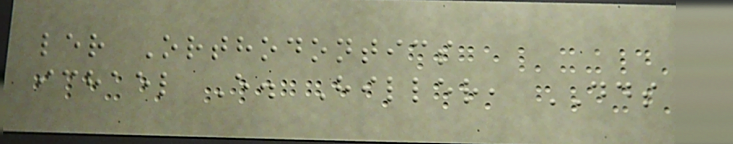ler Orthodontics
ichael E. Hiller, DDS
